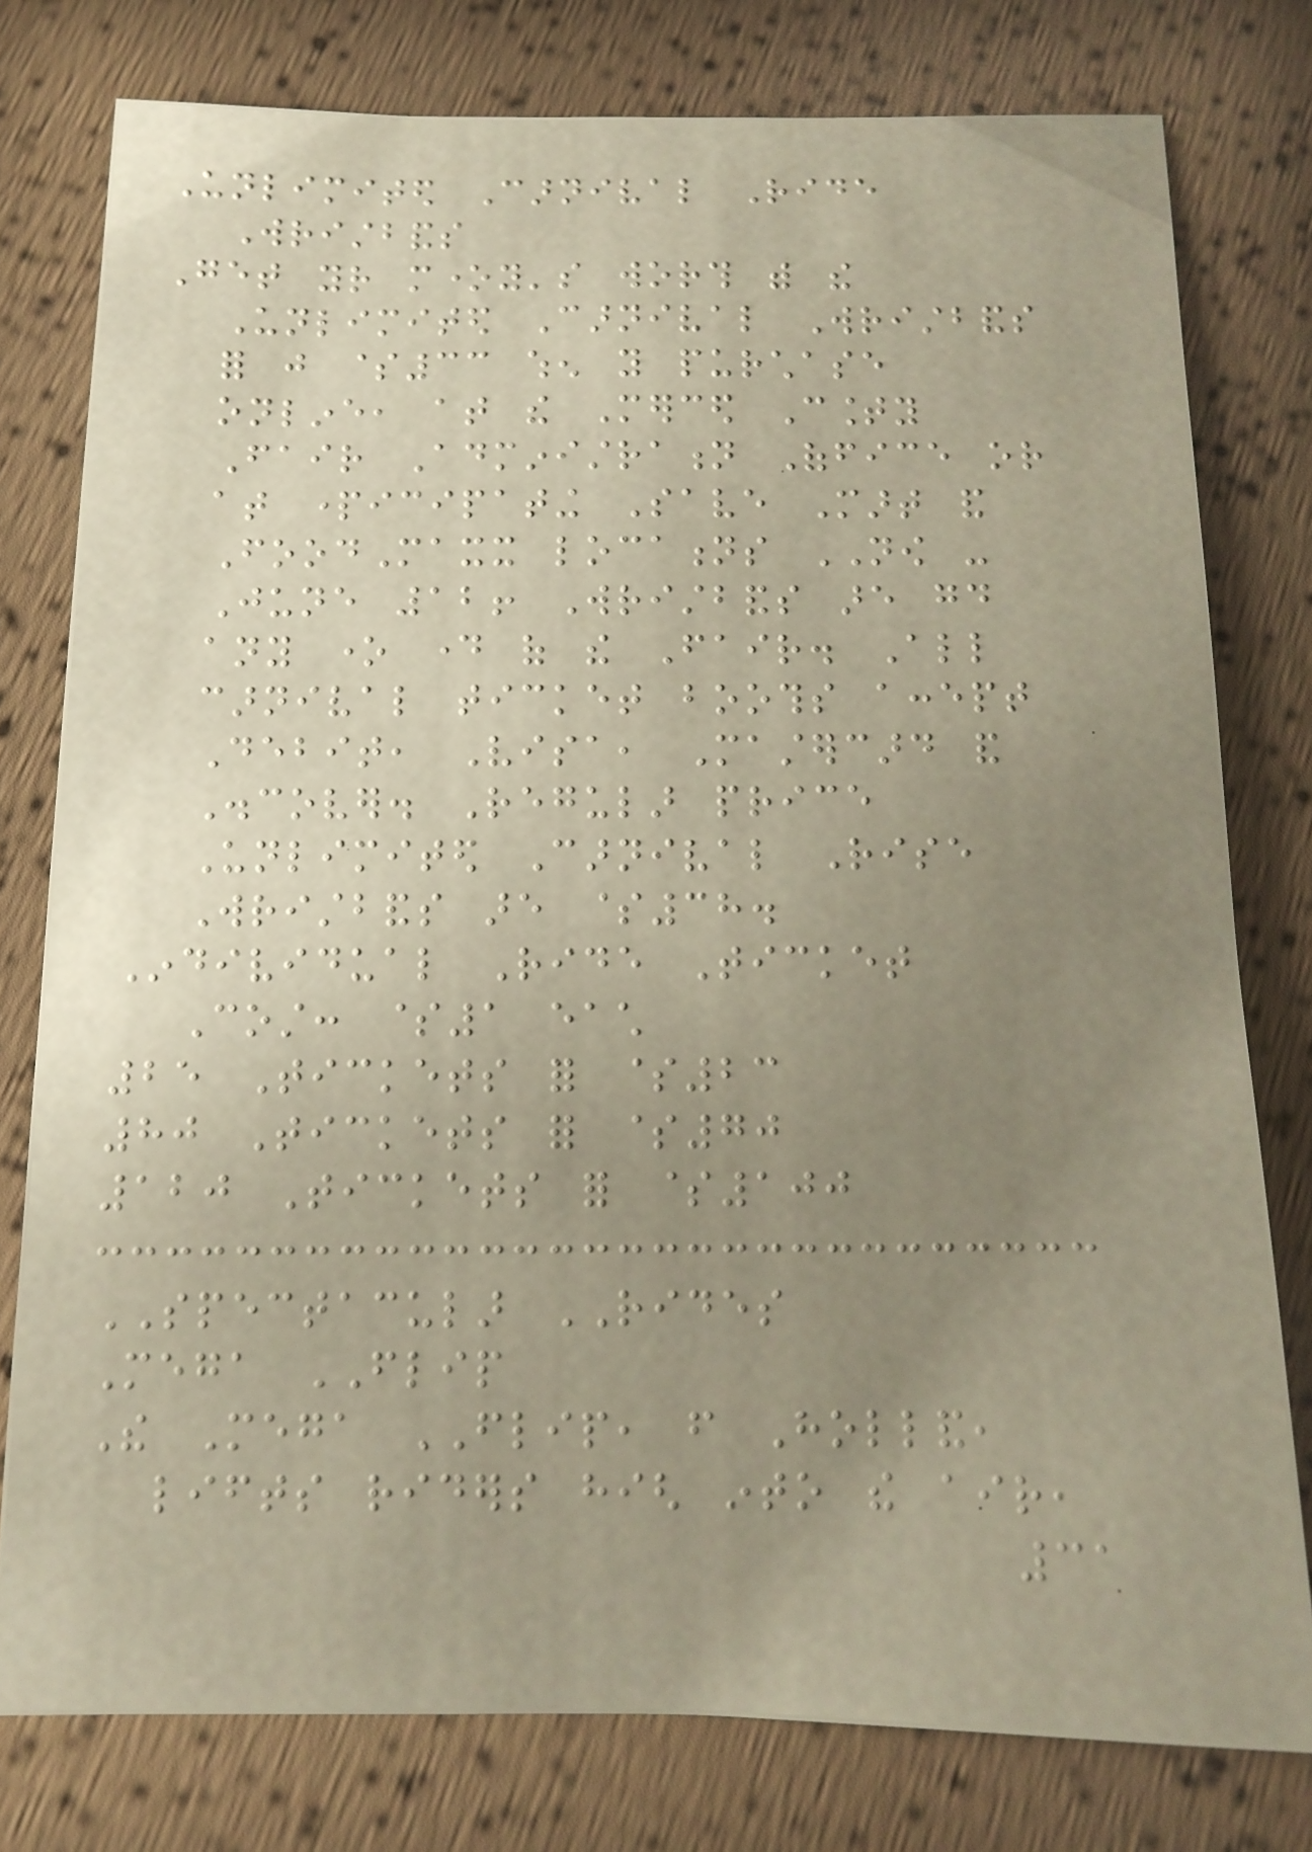Unlimited Carnival Ride
Wristbands
Get your money's worth with the
Unlimited Carnival Wristbands
for just $33 when you purchase
online, at the Merced County
Fair Administration Office or
at participating Save Mart and
FoodMaxx locations NOW -
June 12! Wristbands are good
any one day of the Fair. All
carnival ticket booths accept
Debit, Visa, Mastercard and
Discover. Regular price
Unlimited Carnival Rise
Wristbands are $38.
Individual Ride Ticket
Cost: $1 each
25 Tickets for $23
80 Tickets for $70
120 Tickets for $100
SPECTACULAR RIDES
Mega FLIP
The Mega FLIP, from Holland,
lifts riders high into the air,
31
